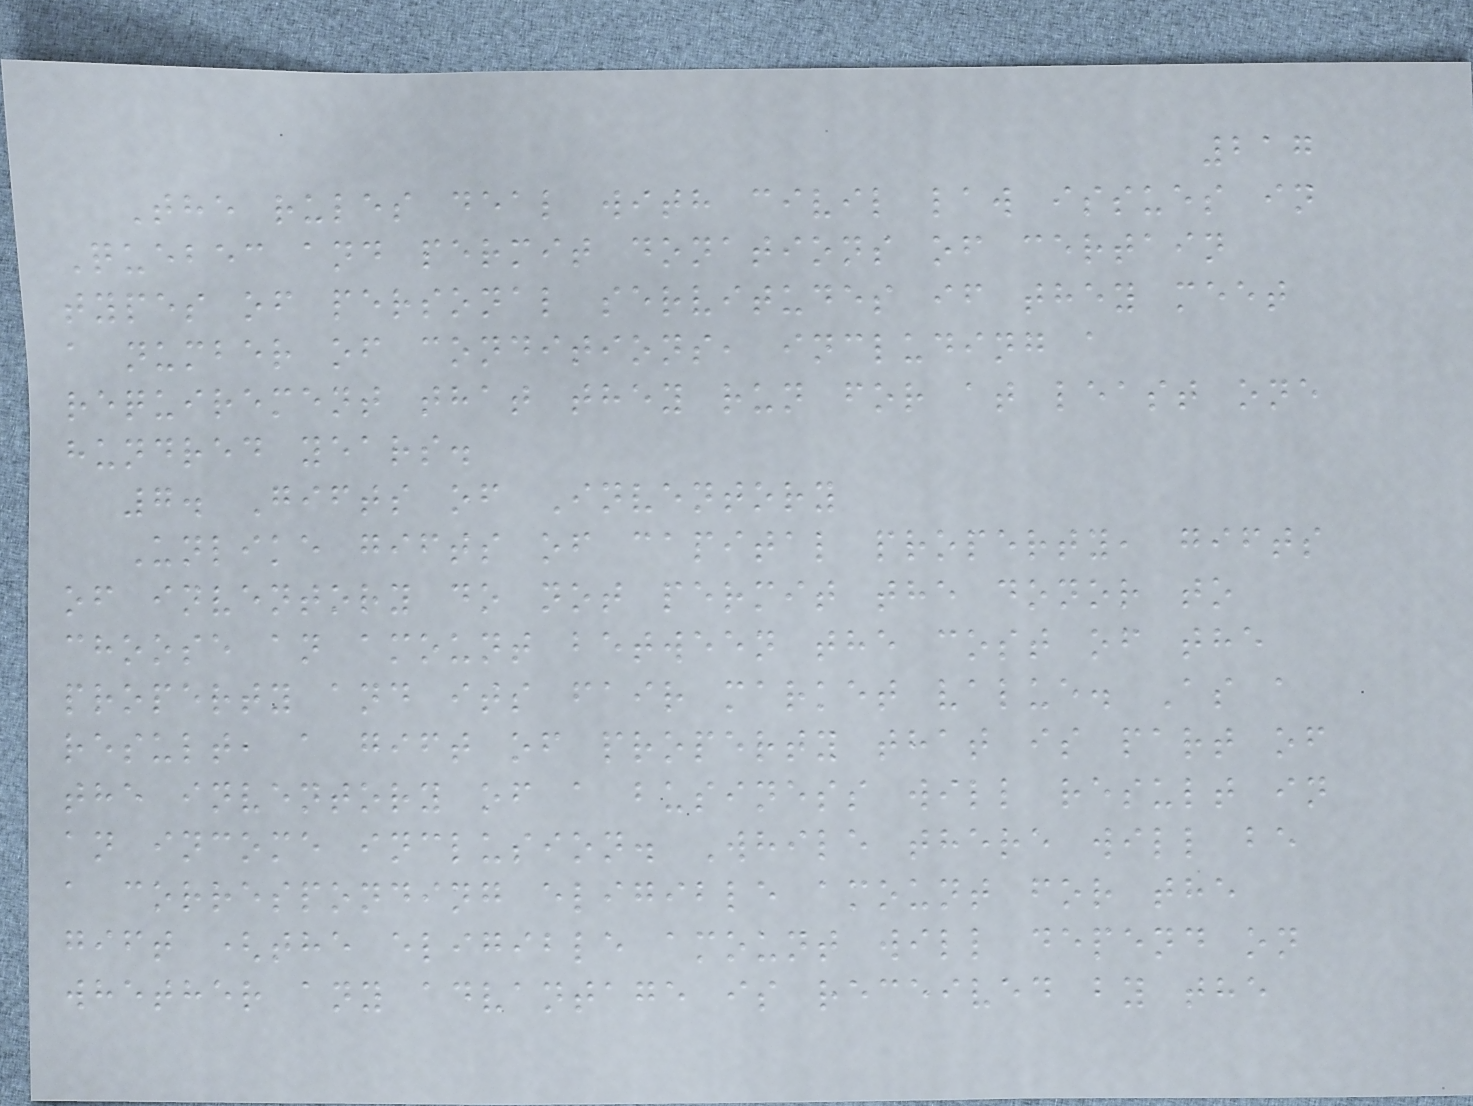217
The rules deal with civil law issues in
Quebec and permit donations of certain
types of personal servitudes if they meet
a number of conditions, including a
requirement that they run for at least one
hundred years.
7. Gifts of Inventory
Unlike gifts of capital property, gifts
of inventory do not permit the donor to
choose an amount between the cost of the
property and its fair market value. As a
result, a gift of property that is part of
the inventory of a business will result in
an income inclusion. While there will be
a corresponding eligible amount for the
gift (the eligible amount will depend on
whether any advantage is received by the
